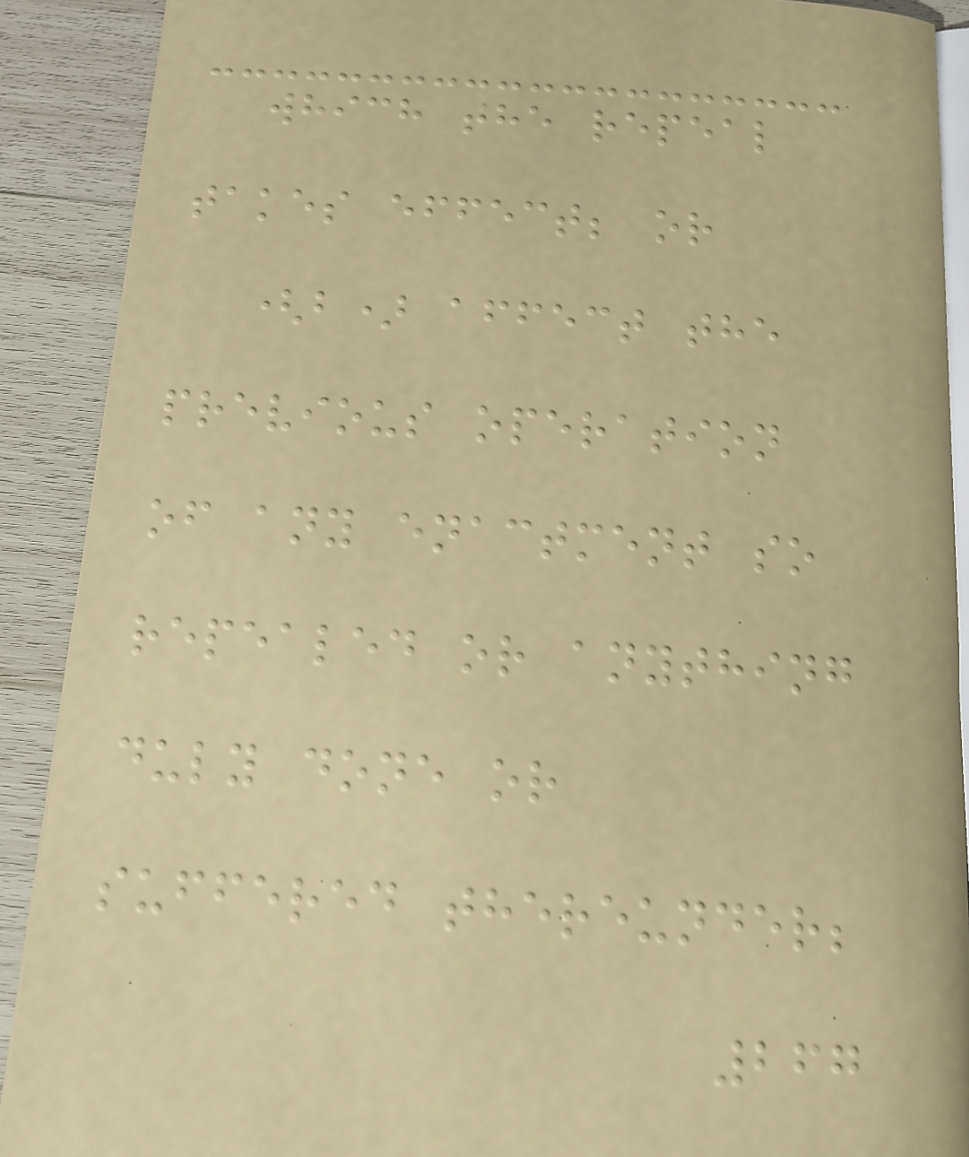which the repeal
takes effect; or
(b) affect the
previous operation
of any enactment so
repealed or anything
duly done or
suffered thereunder;
267
